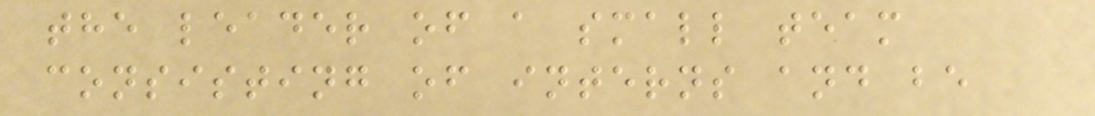the leader of a small team
consisting of interns and be
